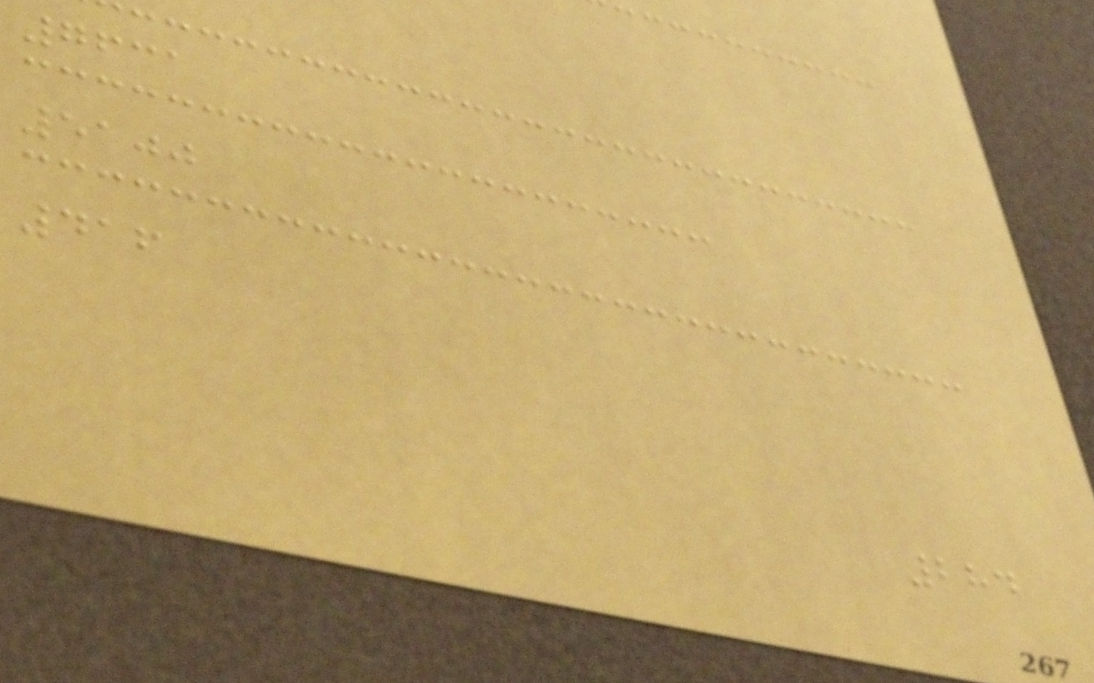7631
5100
416
284
